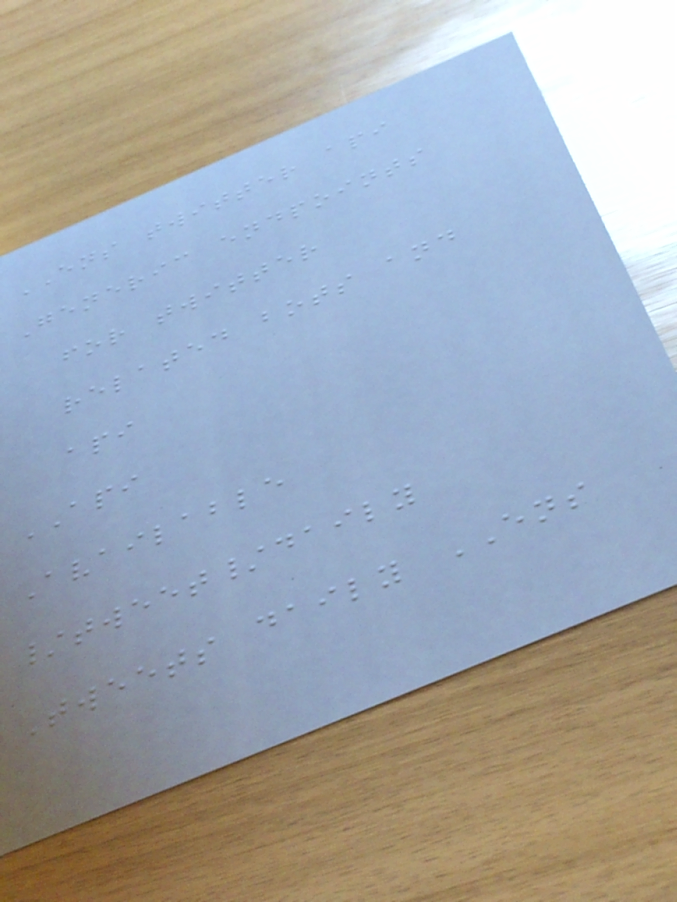ENS twitter api
Generic endpoints
for twitter
related bots and
api
API
Available
/tweet/daily
Tweets daily ENS
